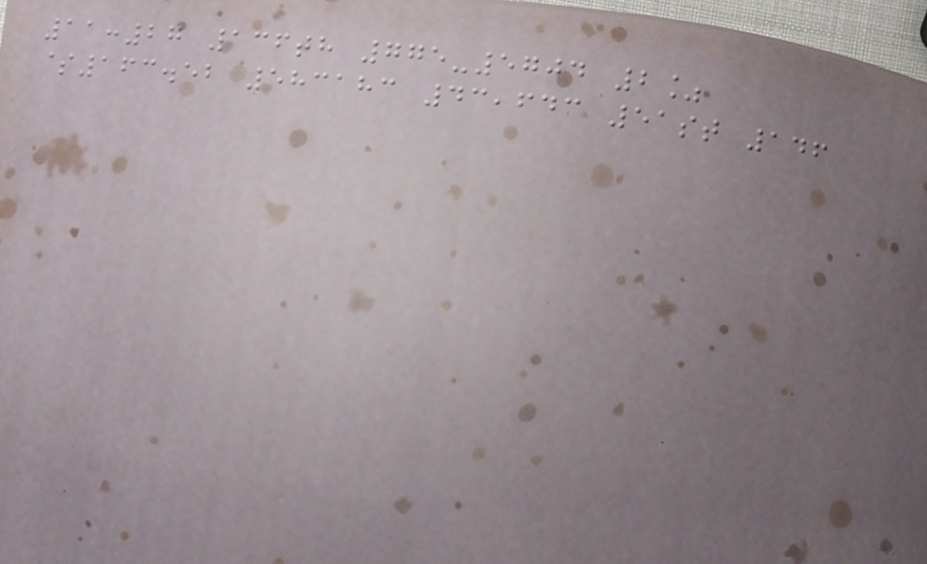11:27 136th 775-5704 2%
$163.52 583183 43,643 51st 146
